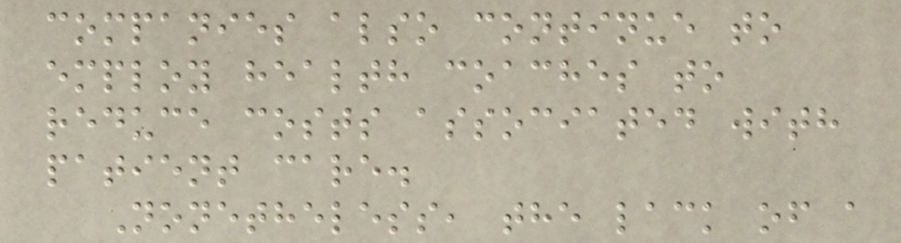companies also continue to
employ health coaches to
reduce costs associated with
patient care.
Nonetheless, the lack of a
